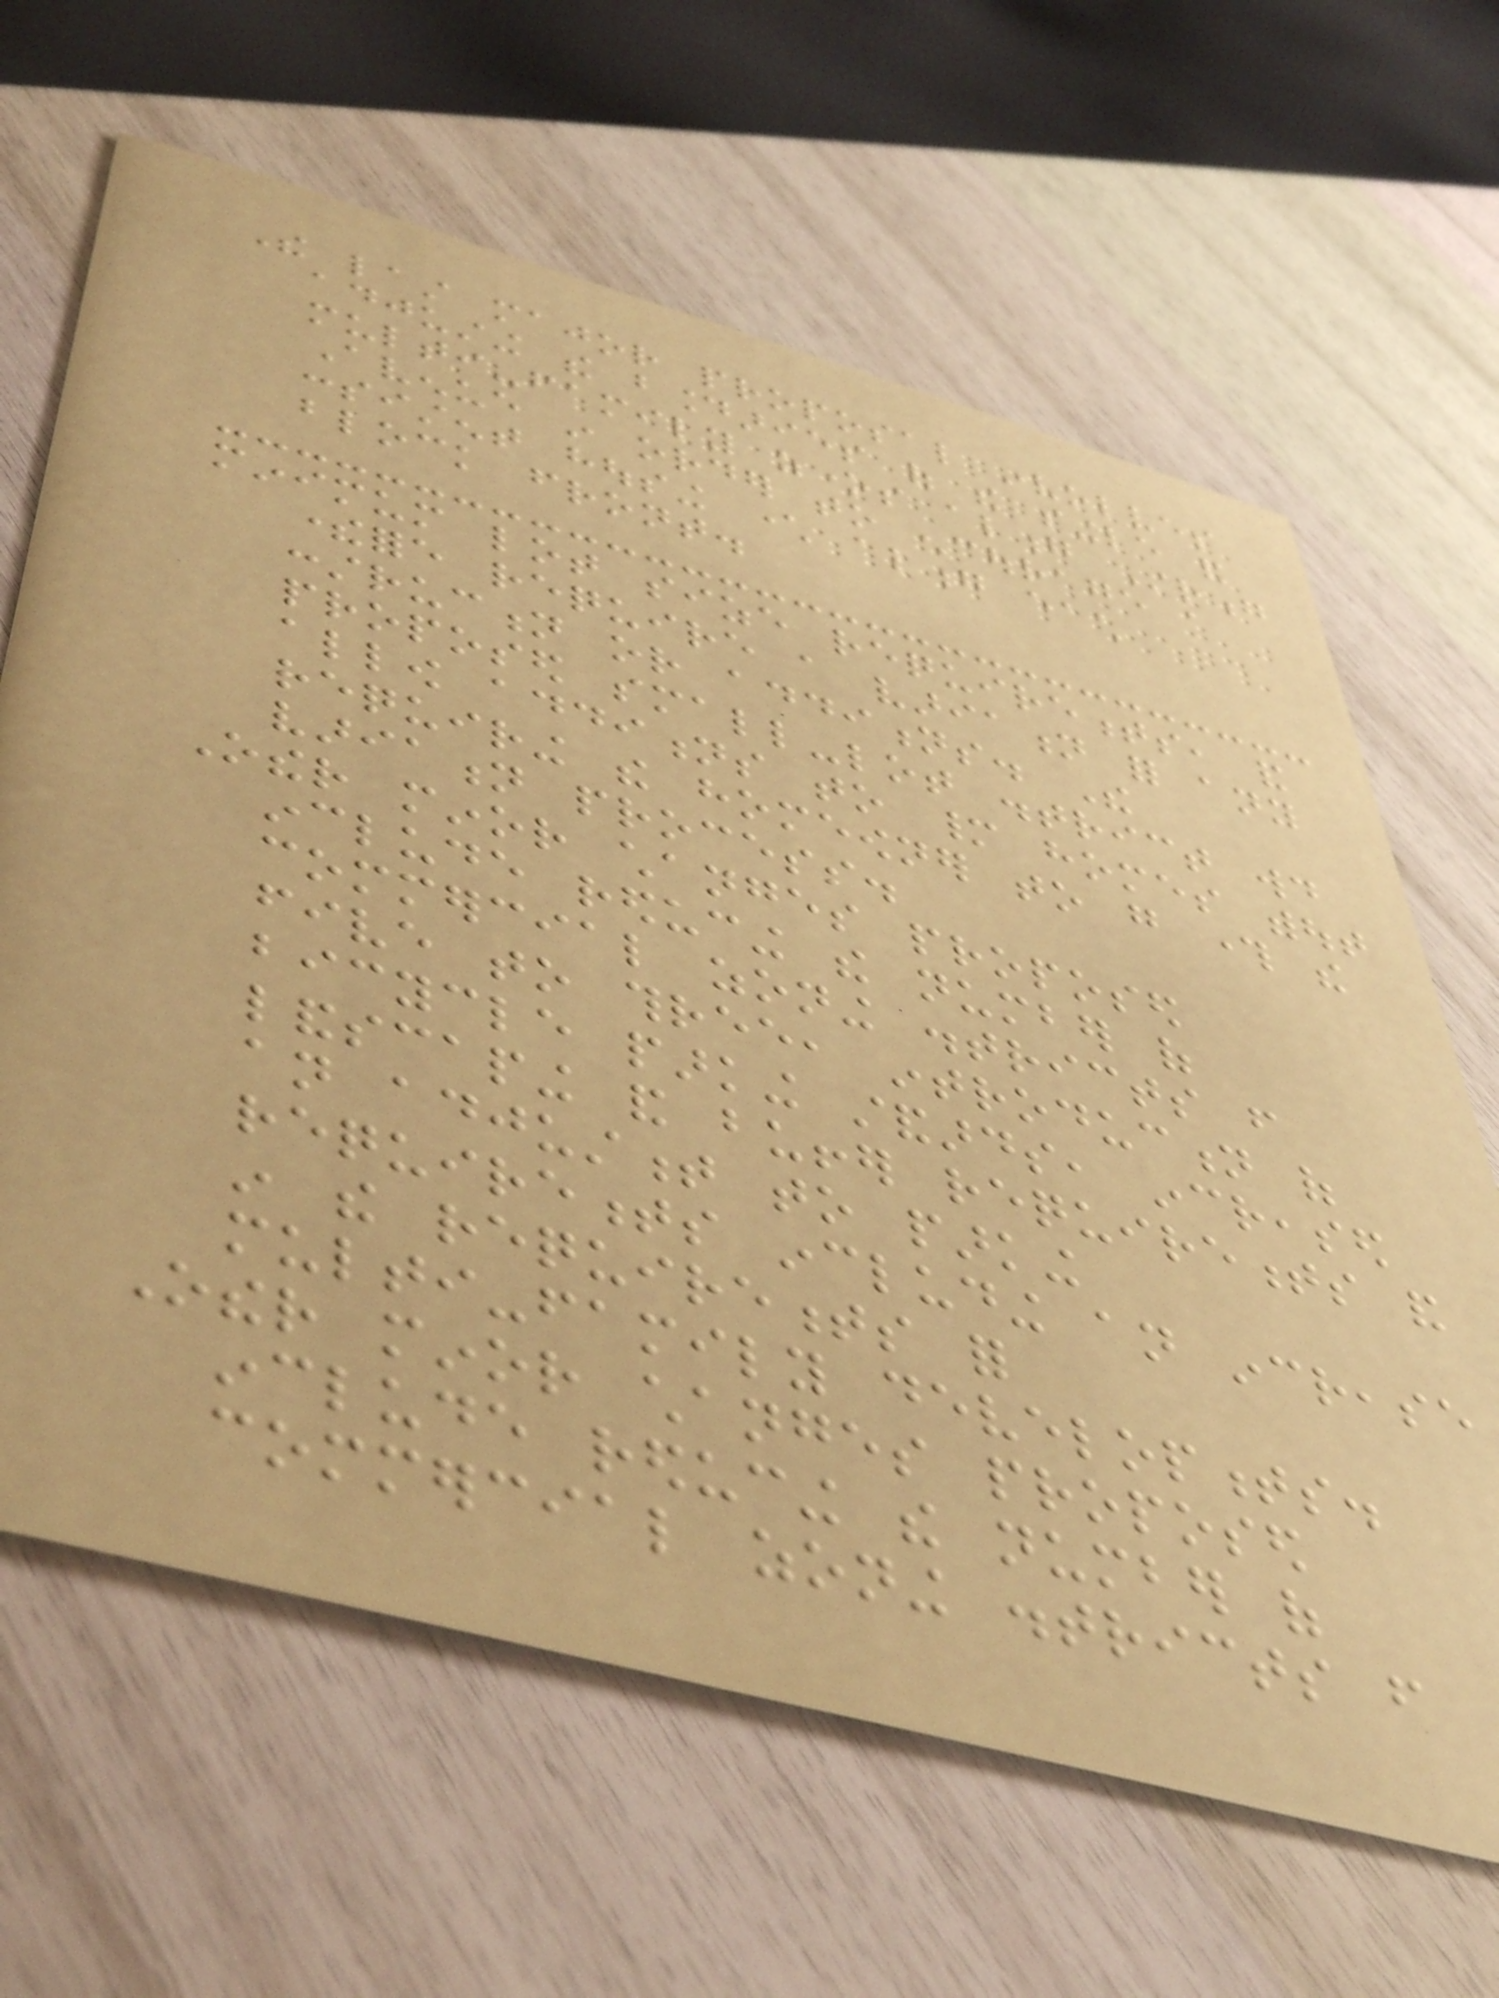The last major proposal involves
adjusting the boundaries of the single and
multi-family zones along Strong
Avenue in order to encourage a
consistent housing character along each
block front.
minimum lot size requirements, and
therefore require a variation for any
construction or additions. The
proposed small-lot district would
allow additions to many homes without
requiring the homeowner to go through the
variation process.
Other minor changes proposed
include reducing the number of
commercial zoning districts from
five to three, introduction of
bicycle parking standards, increased
landscaping and buffer requirements and
an adjustment to parking
requirements including an increase
in the requirements for
multi-family developments.
Other minor changes proposed
include reducing the number of
commercial zoning districts from
